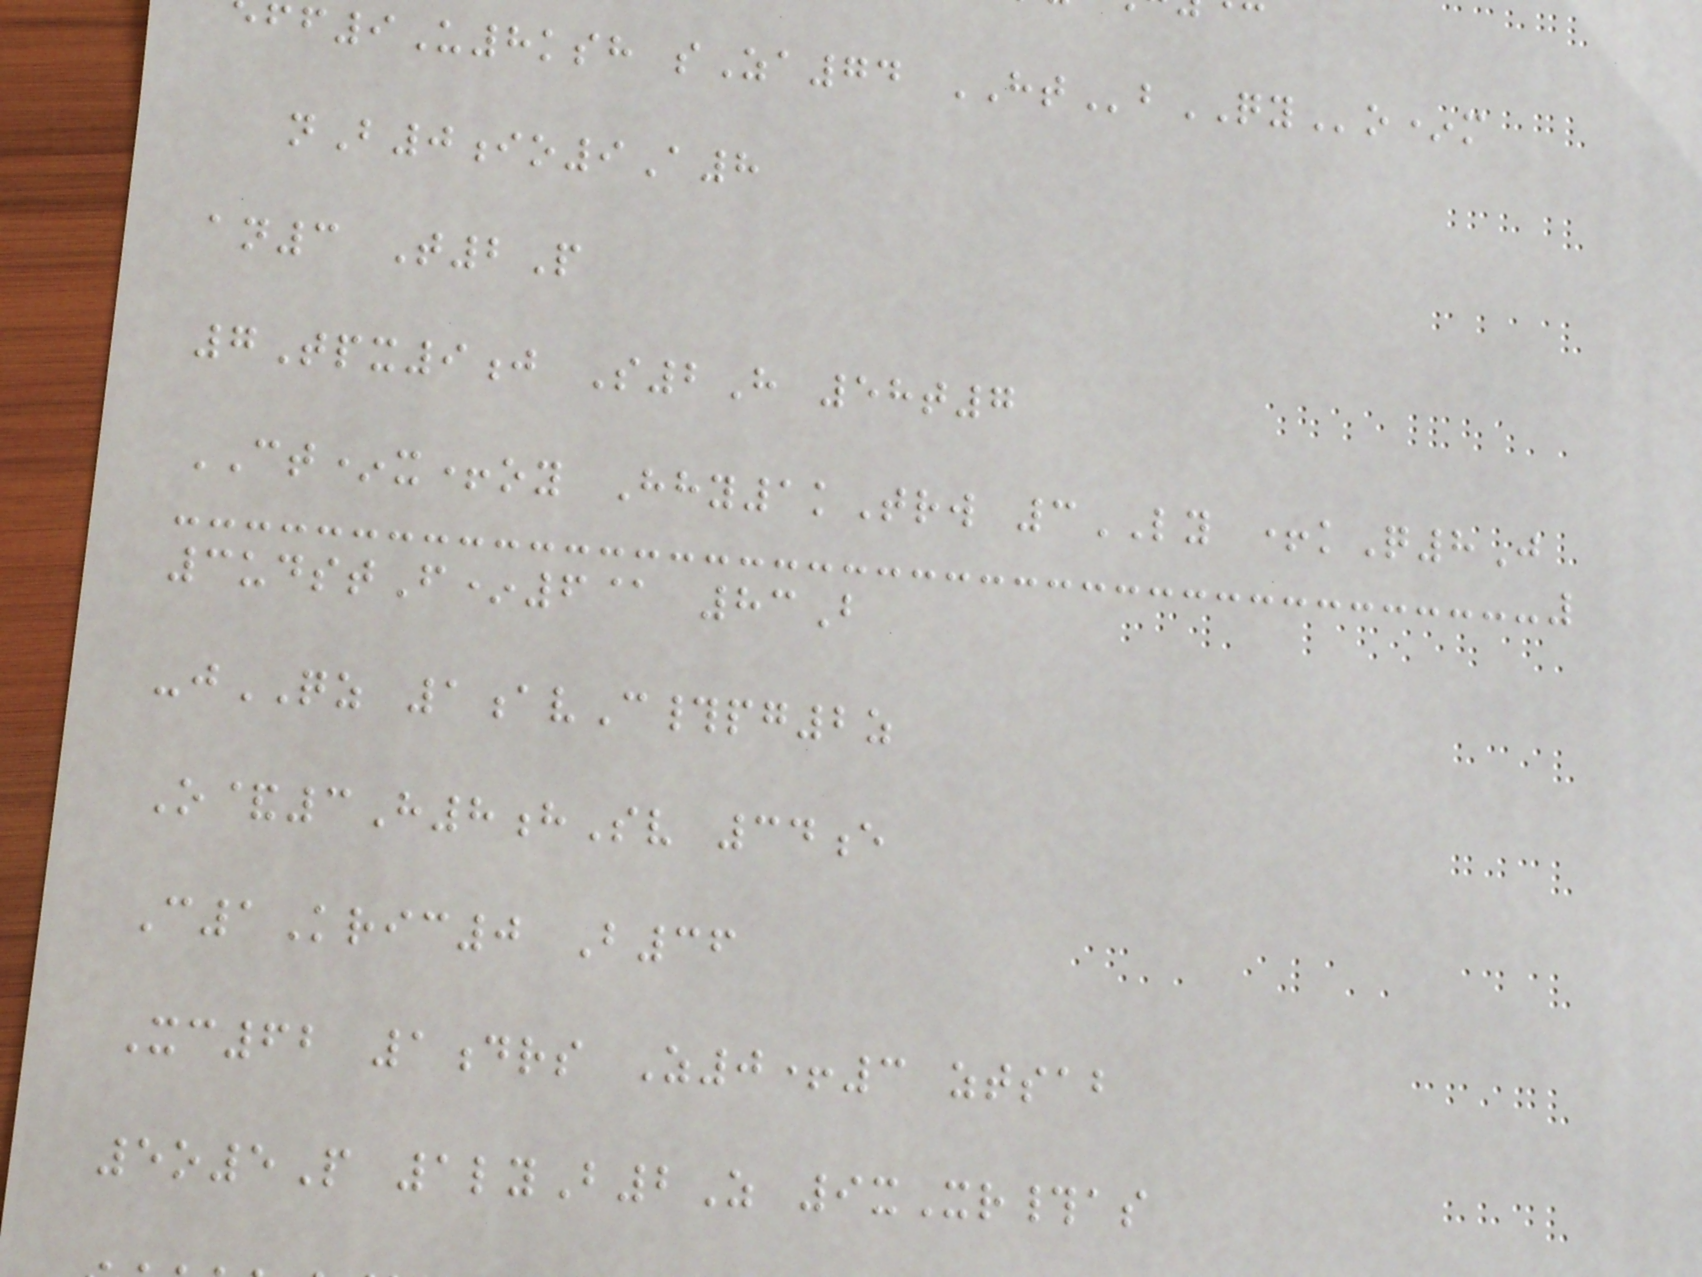ff9U8ksh sZa74 HTbQYo*m
nB0io9A8
an3 T2P
7Tpx9j S2H 58t7
CT*x+oy Hhy1kTrw 3LY +kQ8J
3udstF*6@ 83B
-jQZ 1avC#pg2z
O&3H8hSv 34e
C1Kric0 B36
Xc62 1drs Z0+3 ztsab
5o5P 1lyB2Z 9xXr#as
